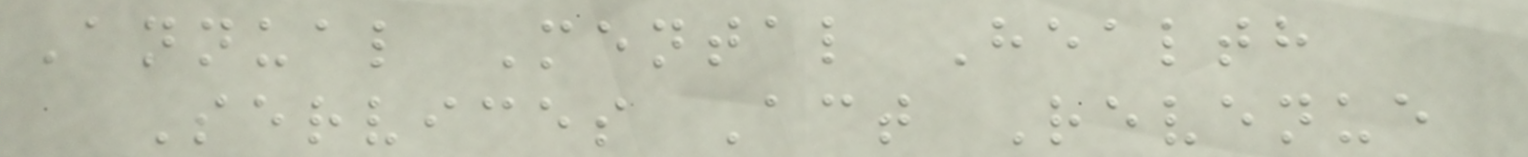Annual Mental Health
Services Act Revenue
